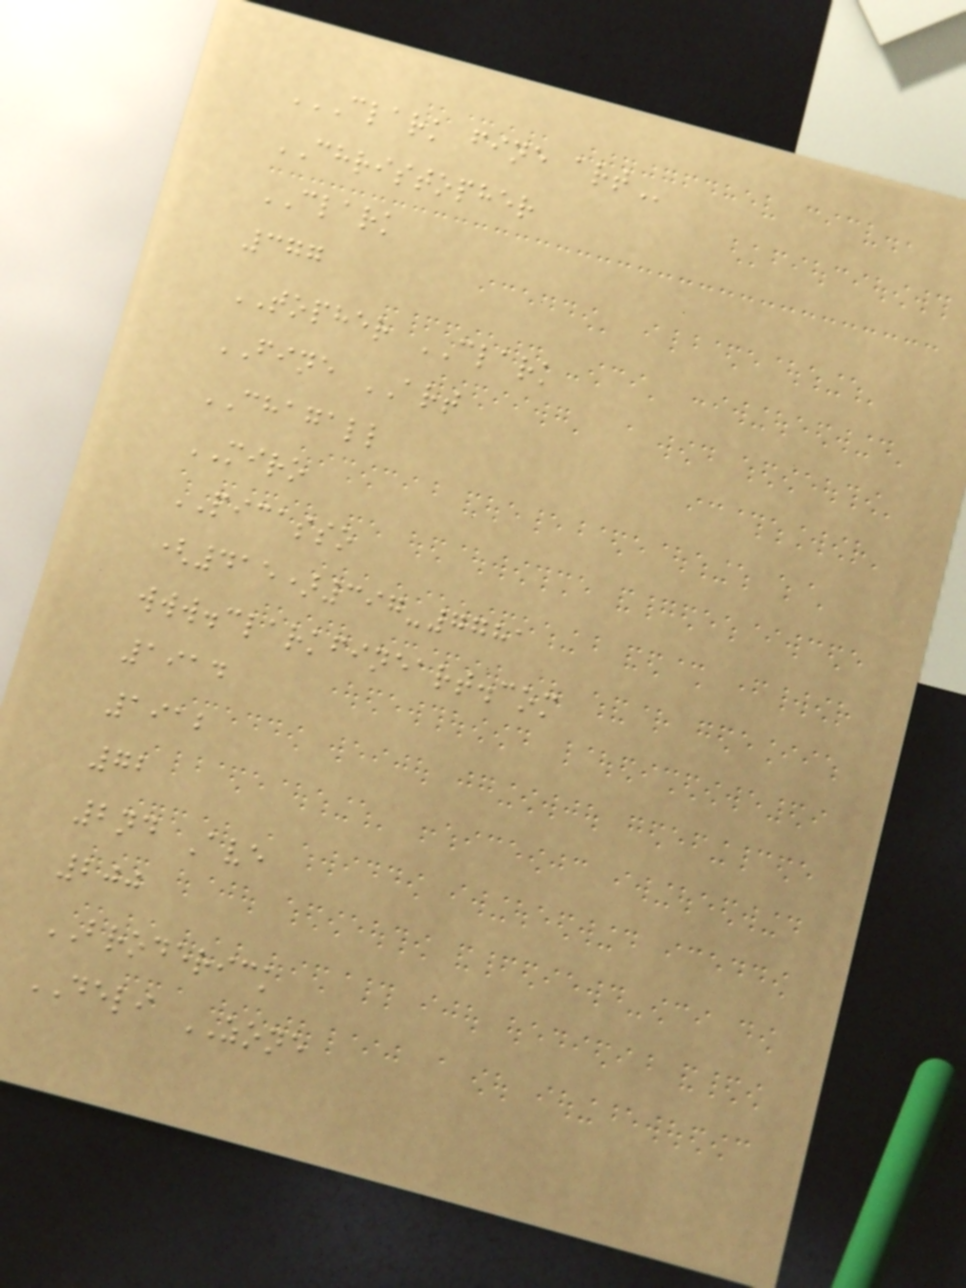CLARK FINE ART
CHRISTOPHER
CLARK
377
TOPHER CLARK
FINE ART
CHAGALL
MIRO
PICASSO
(415)397-7781
www.clarkfineart.com
1914
1912
72
2nd Ave
200
BRODERICK
DELI ZONE
